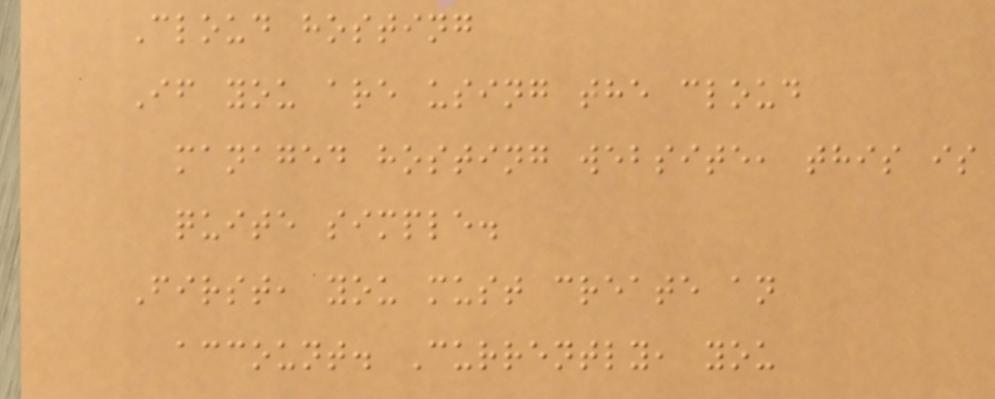Cloud hosting
If you are using the cloud
managed hosting website, this is
quite simple.
First, you must create an
account. Currently, you
